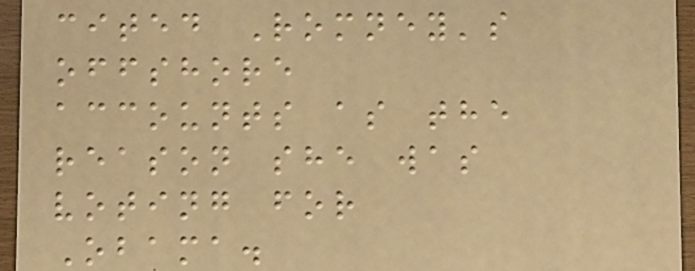cited Romney's
offshore
accounts as the
reason she was
voting for
Obama.
